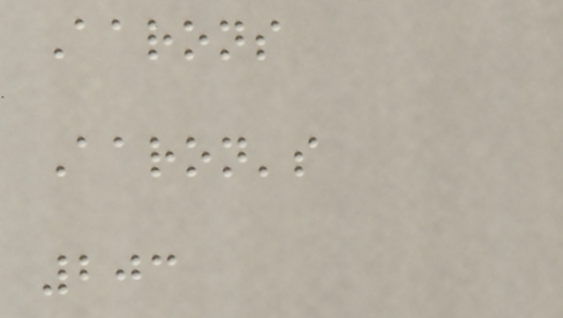Aarons
Aaron's
203
